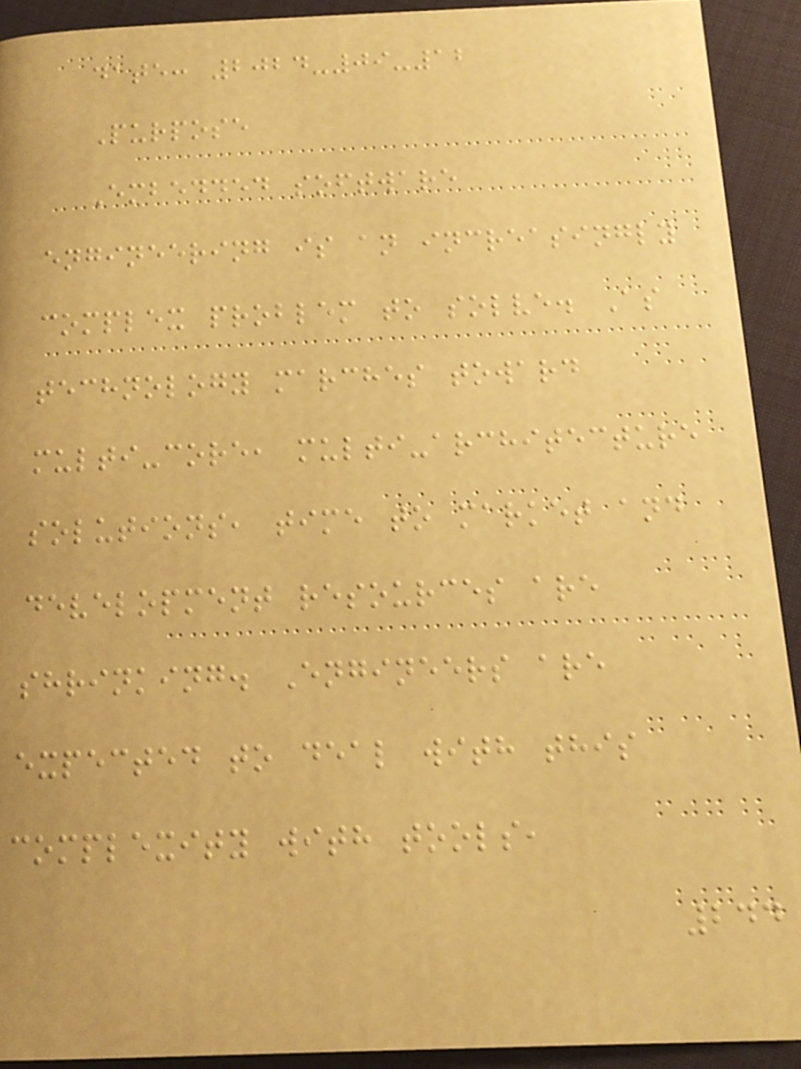date: 2024-09-12
Purpose
Embedded software
engineering is an increasingly
complex problem to solve. As
technology marches toward
multi-core, multi-architecture
solutions, time to market and
development resources are
shrinking. Engineers are
expected to deal with this
complexity with tools,
244
